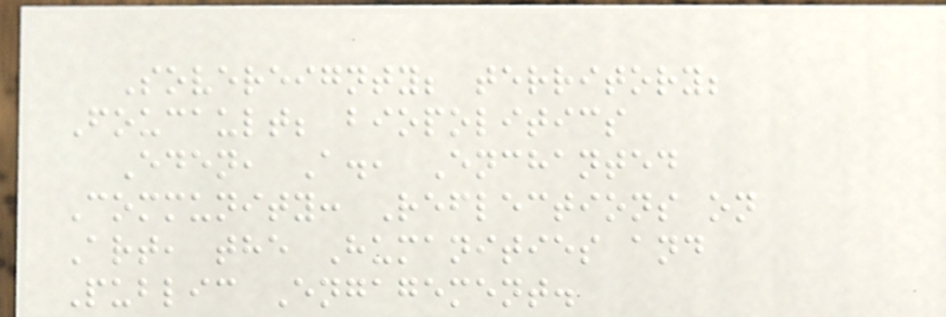Sovereignty; territory;
Foucault; biopolitics
Eden, A., Enchanted
Community: Reflections on
Art, the Humanities and
Public Engagement.
